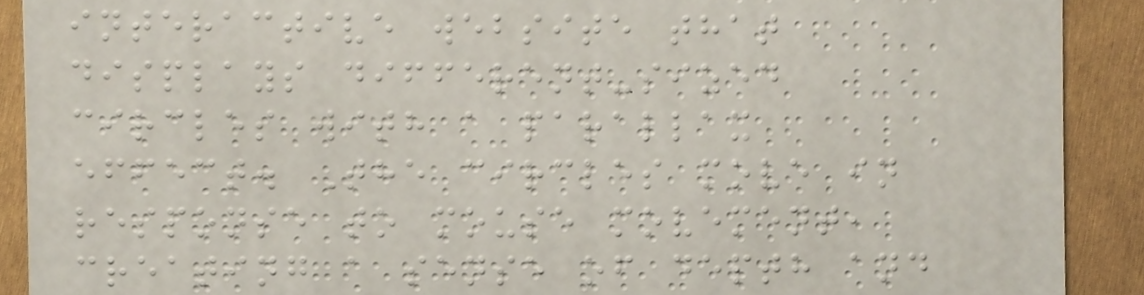interactive website that
displays different-sized
circles with a parallax
effect. The circles move in
response to mouse movement,
creating a sense of depth and
